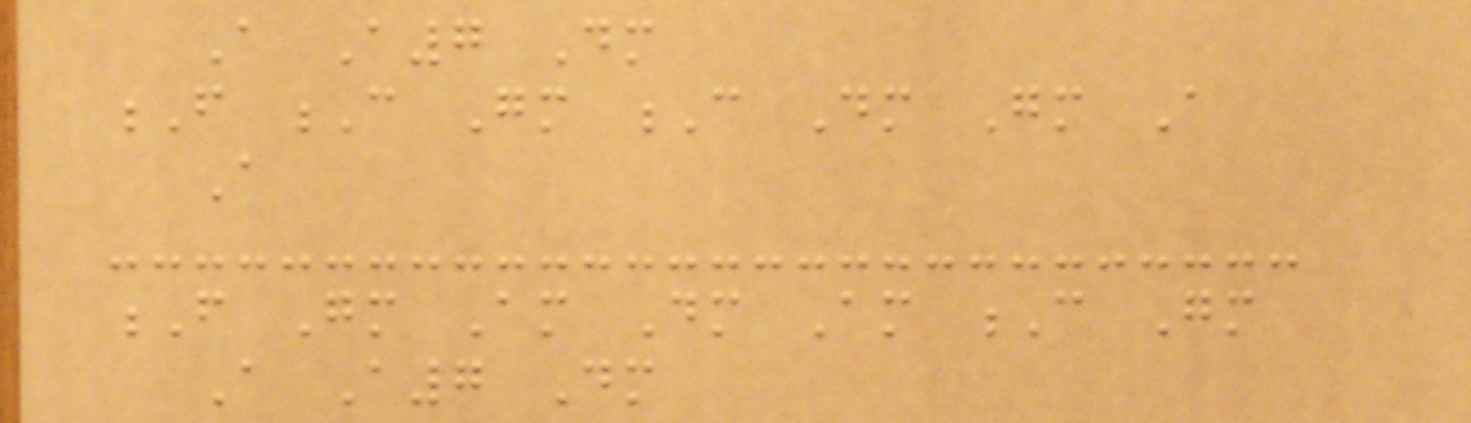A A7 Dm
F C Gm C Dm Gm A
A
F Gm Am Dm Am C Gm
A A7 Dm
